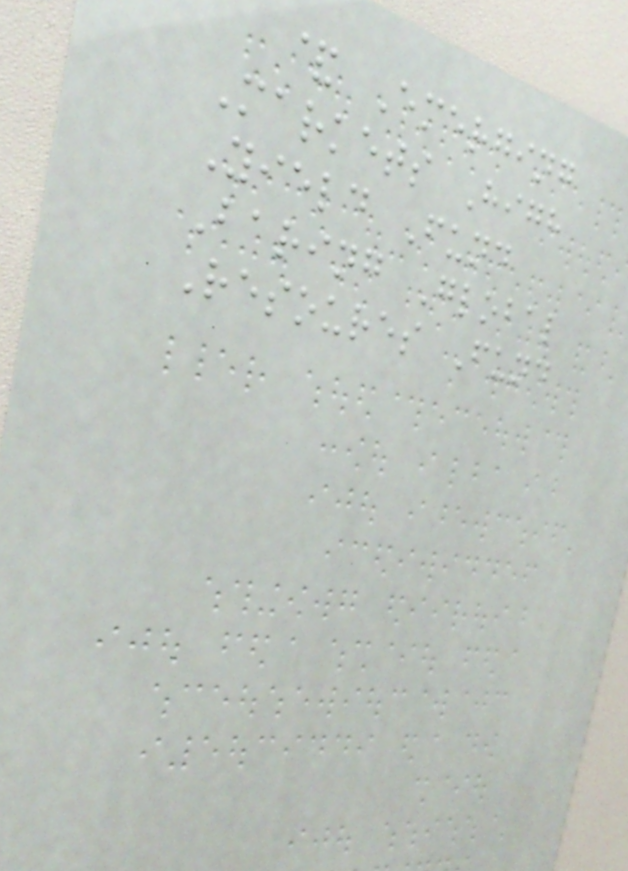& Emerging
Markets High
Yield Fund
Baring Global
Resoures Fund
